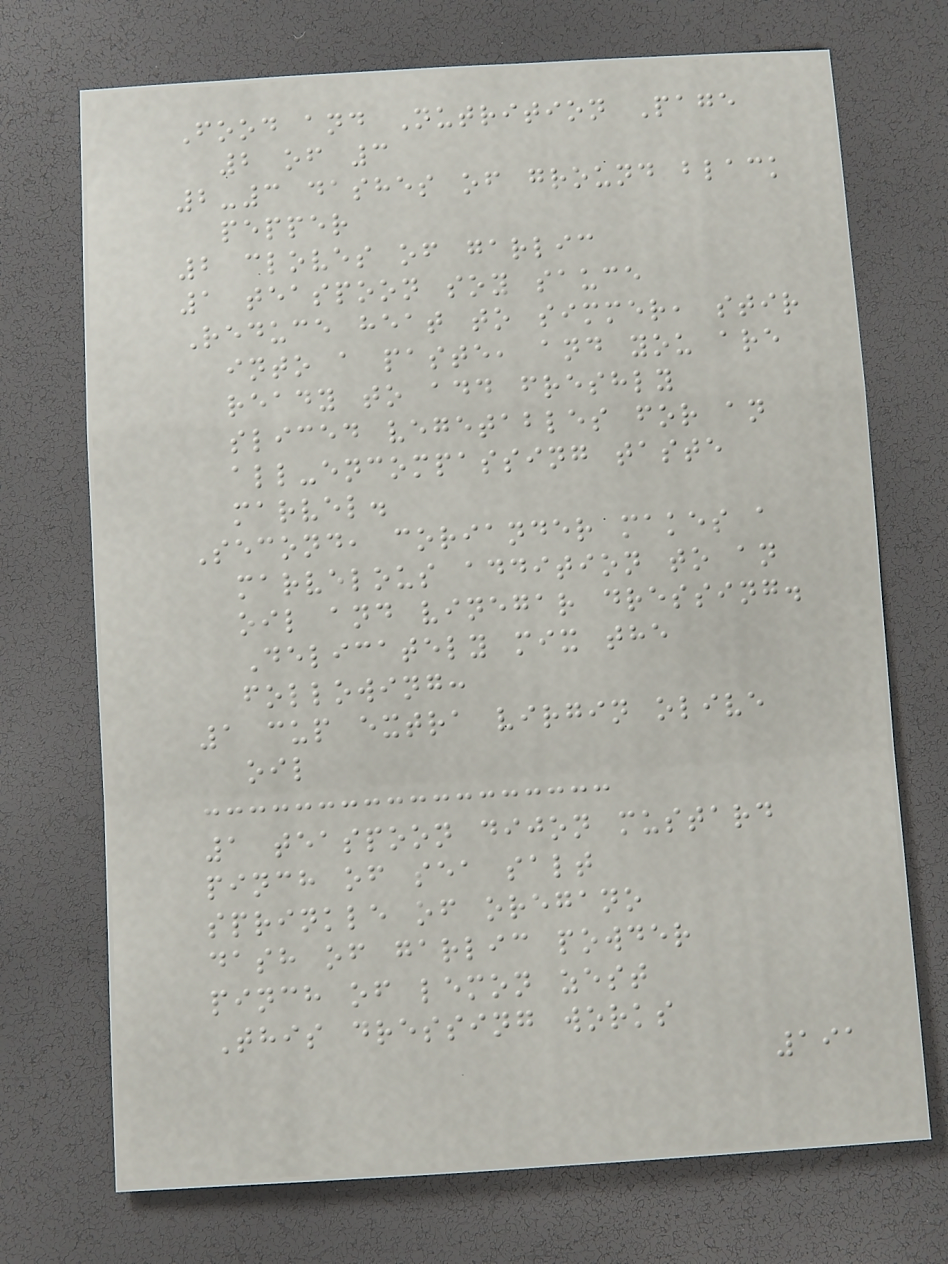Food and Nutrition Page
2 of 3
2-3 dashes of ground black
pepper
2 cloves of garlic
1 teaspoon soy sauce
Reduce heat to simmer, stir
into a paste, and you are
ready to add freshly
sliced vegetables for an
all-encompassing taste
marvel.
Second, coriander makes a
marvelous addition to an
oil and vinegar dressing.
Delicately mix the
following:
1 cup extra virgin olive
oil
1 teaspoon dijon mustard
pinch of sea salt
sprinkle of oregano
dash of garlic powder
pinch of lemon zest
This dressing works
191
